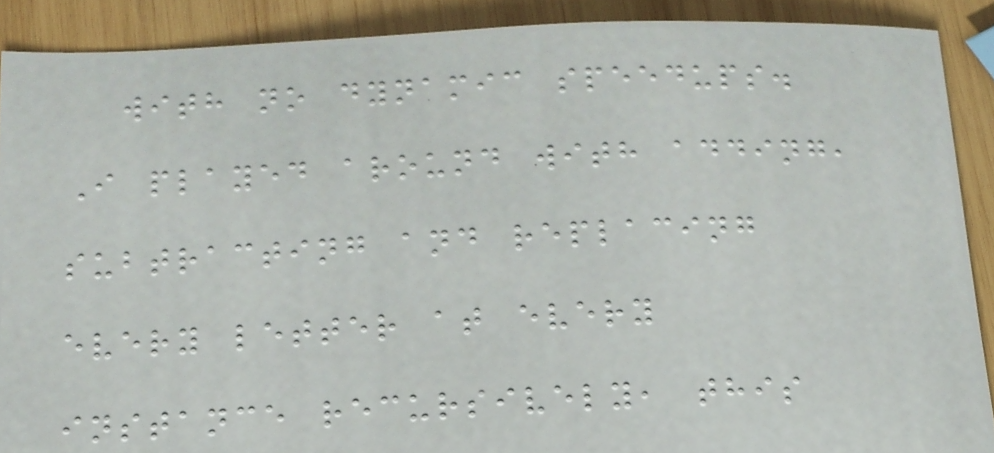with no dynamic speedups.
I played around with adding,
subtracting and replacing
every letter at every
instance recursively, this
